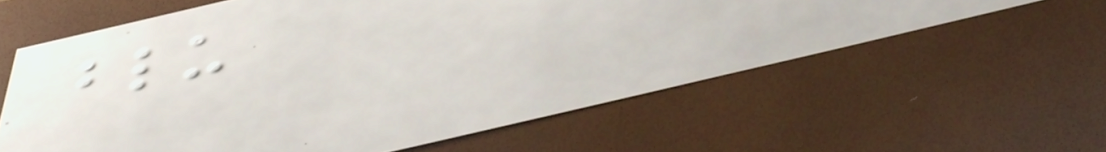blu
